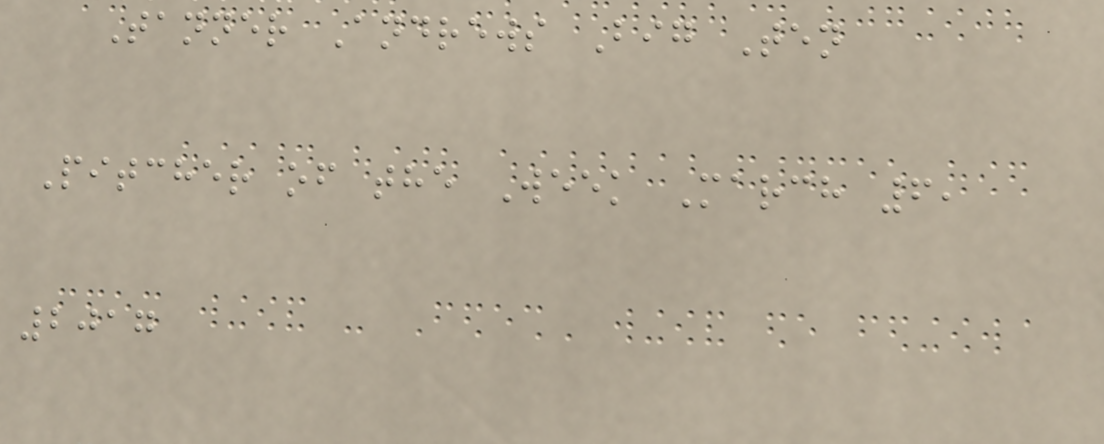Tanner Andrews Big Ten
Pitcher of the Week March 6,
2017
